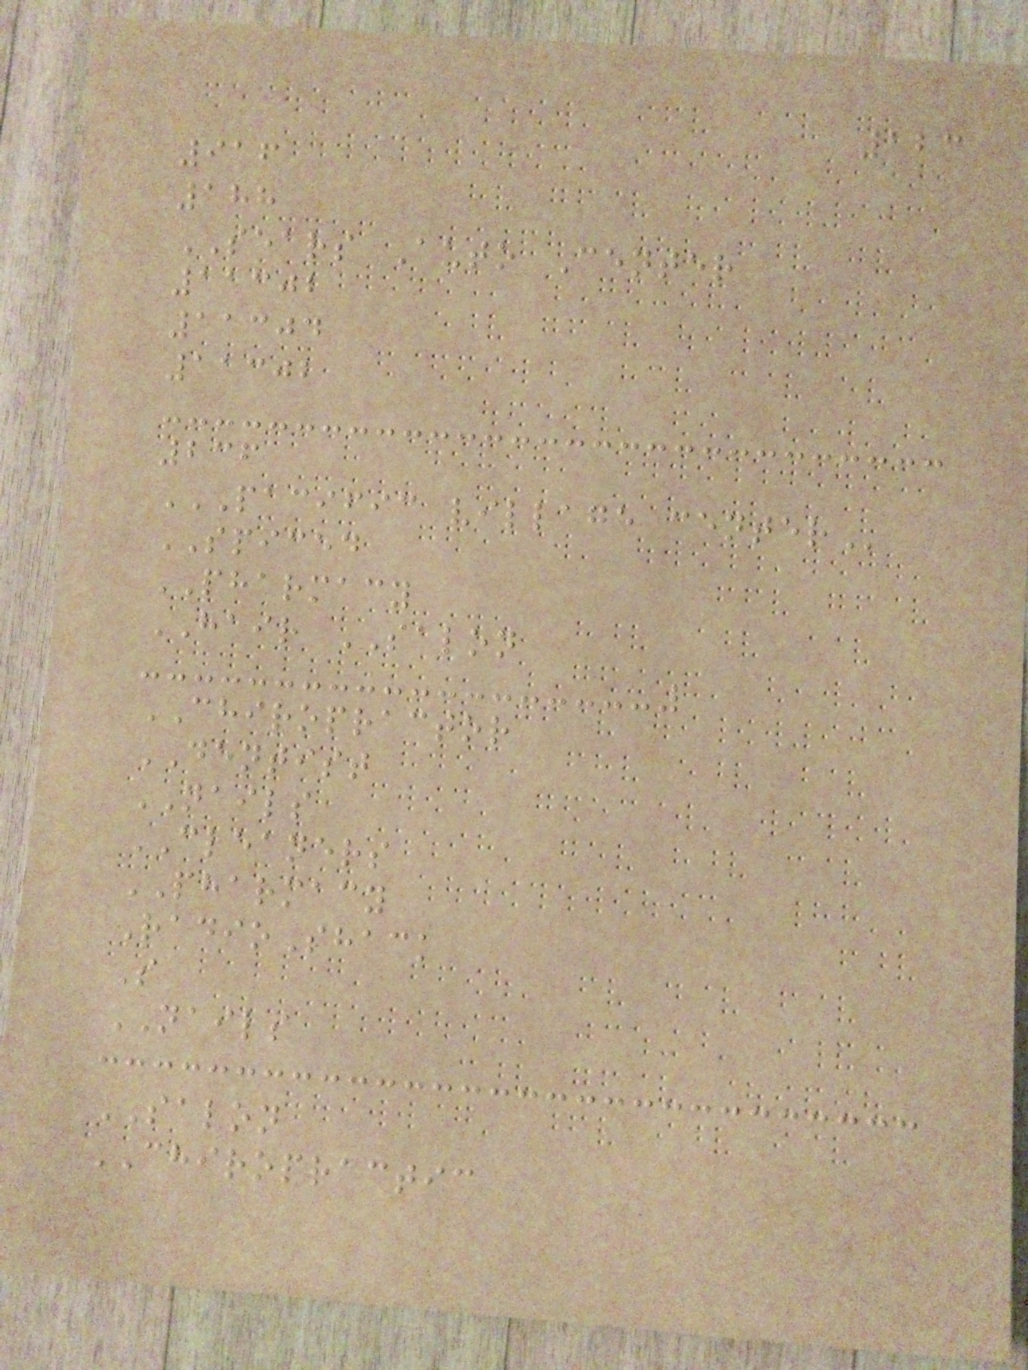123
916
188
SEARS Auto Center
11302
11304
11302
236
PACIFIC VILLAGE CENTER
SPICED
PHARMACY
HAIR SALON
CHIROPRACTOR
DENTIST
NAILS
CLEANERS
PHARMACY
RadioShack
S
NAILS
SALON
CHIROPRACTIC
